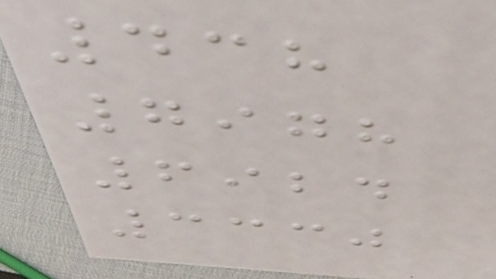438
7978
6924
3330
